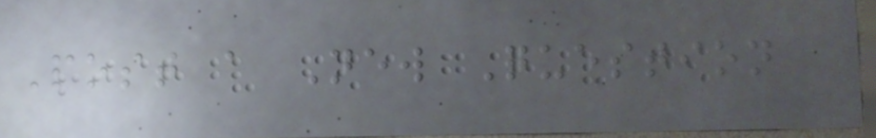Post a New Question
